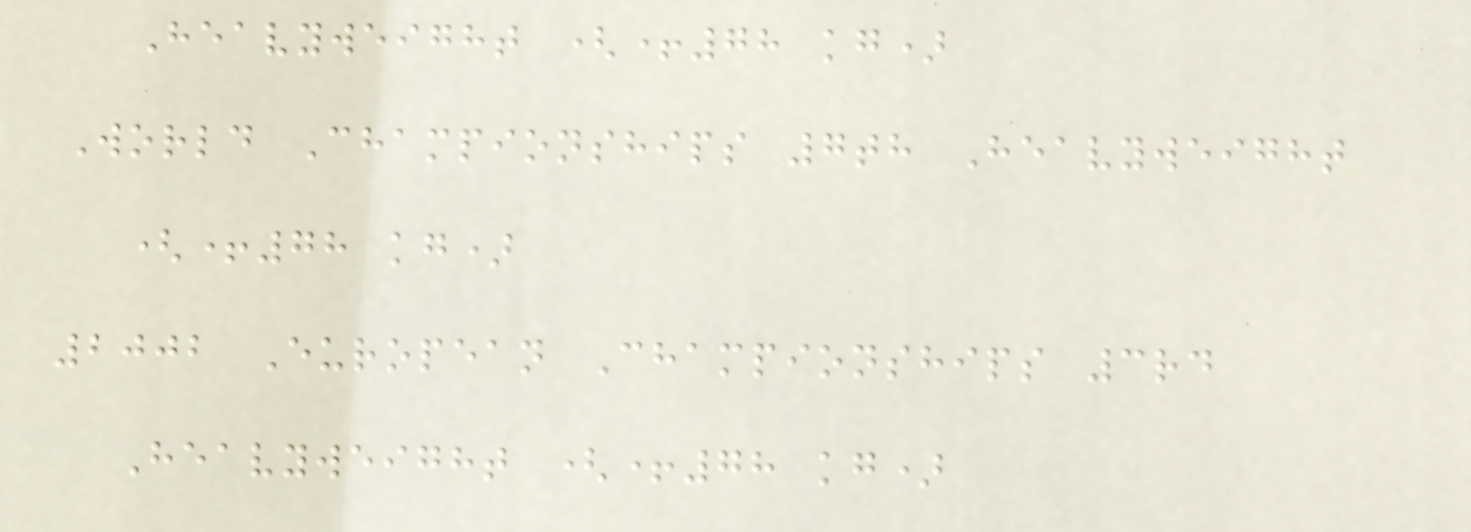Heavyweight (+78 kg)
World Championships 7th Heavyweight
(+78 kg)
2002 European Championships 3rd
Heavyweight (+78 kg)
